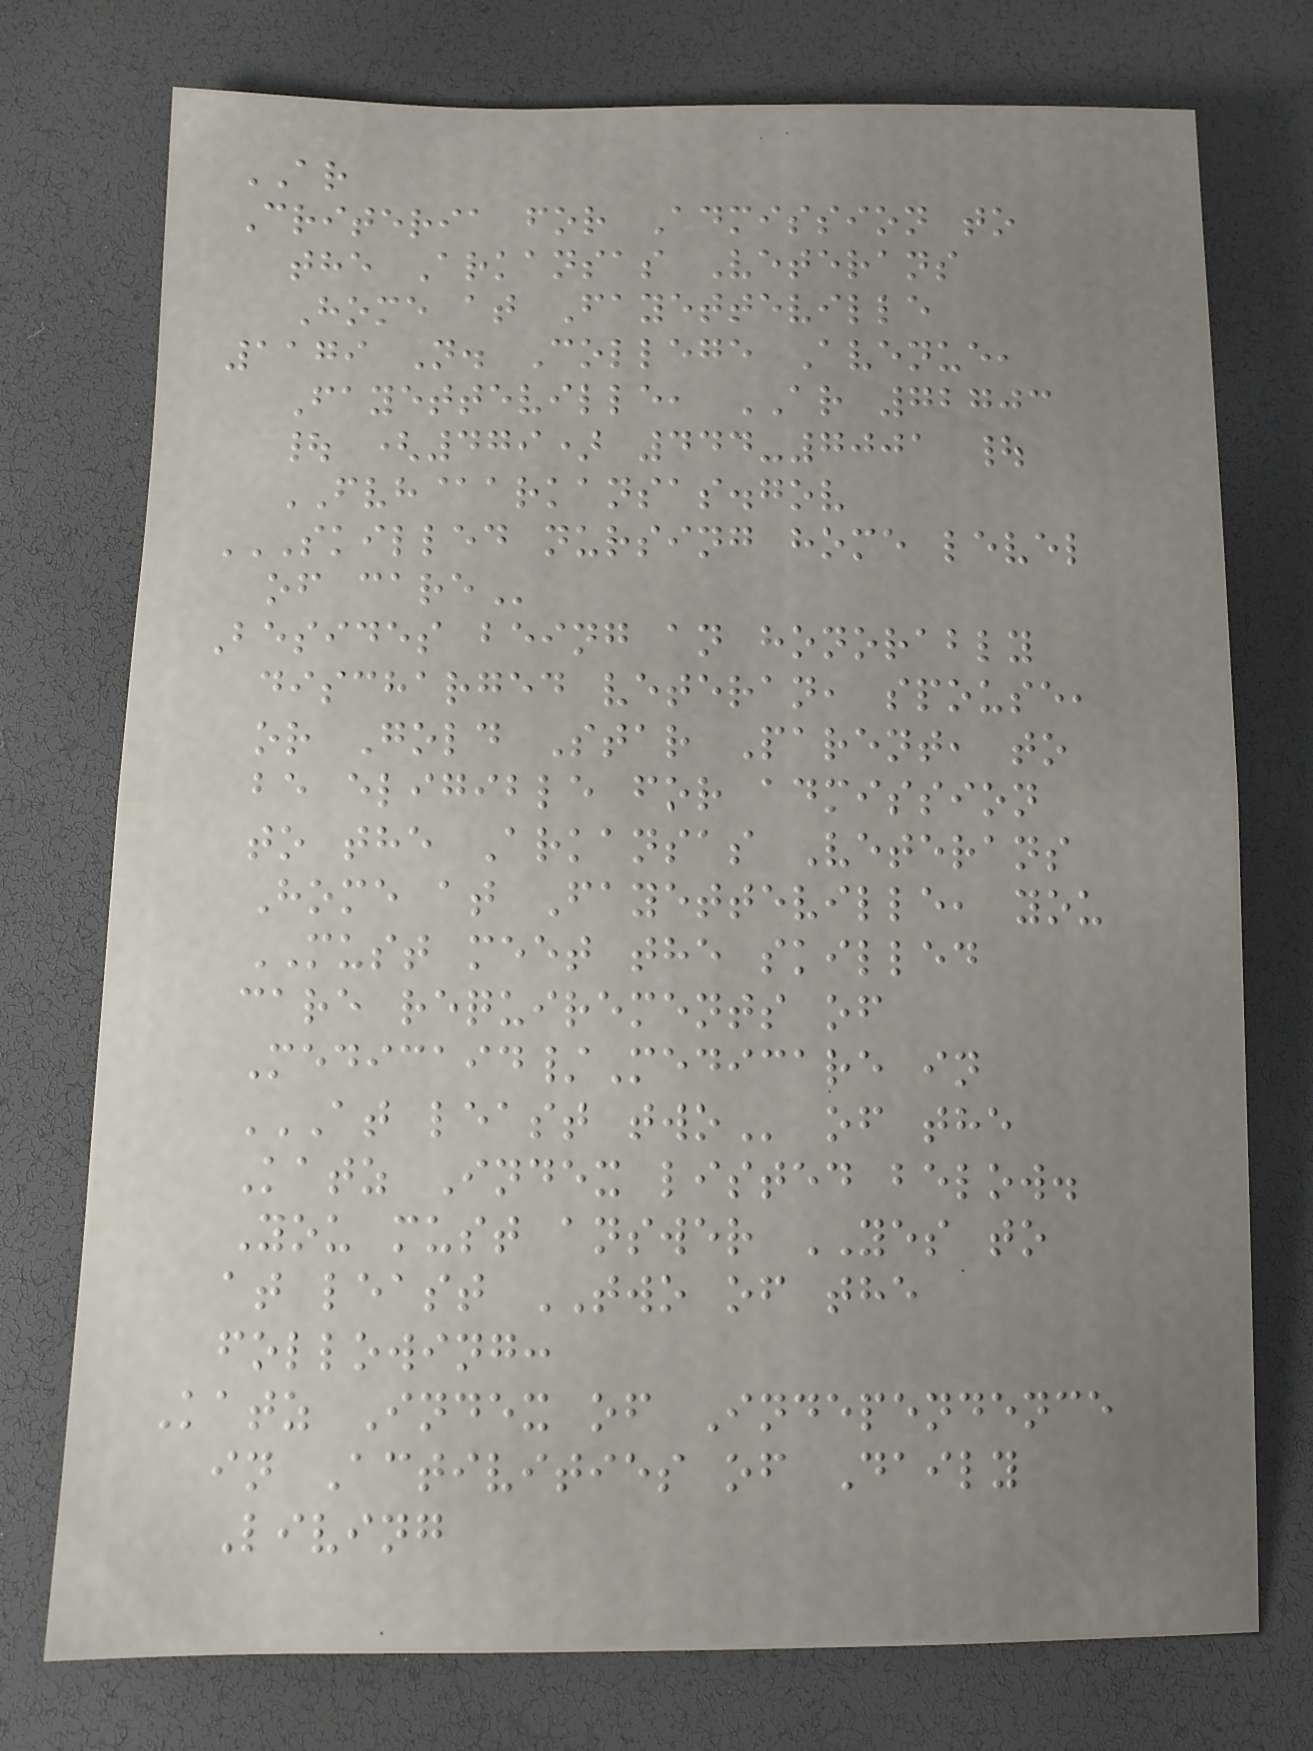AR
Criteria for Admission to
the Arkansas Veterans
Home at Fayetteville
1179 N. College Avenue,
Fayetteville, AR 72703
| (479) 444-7001 |
FVH@arkansas.gov
SKILLED NURSING HOME LEVEL
OF CARE
Besides being an honorably
discharged veteran, spouse,
or Gold Star Parent, to
be eligible for admission
to the Arkansas Veterans
Home at Fayetteville, you
MUST meet the skilled
care requirements of
Medicaid/Medicare in
AT LEAST TWO of the
Katz Index listed below.
You must answer YES to
at least TWO of the
following:
Katz Index of Independence
in Activities of Daily
Living
